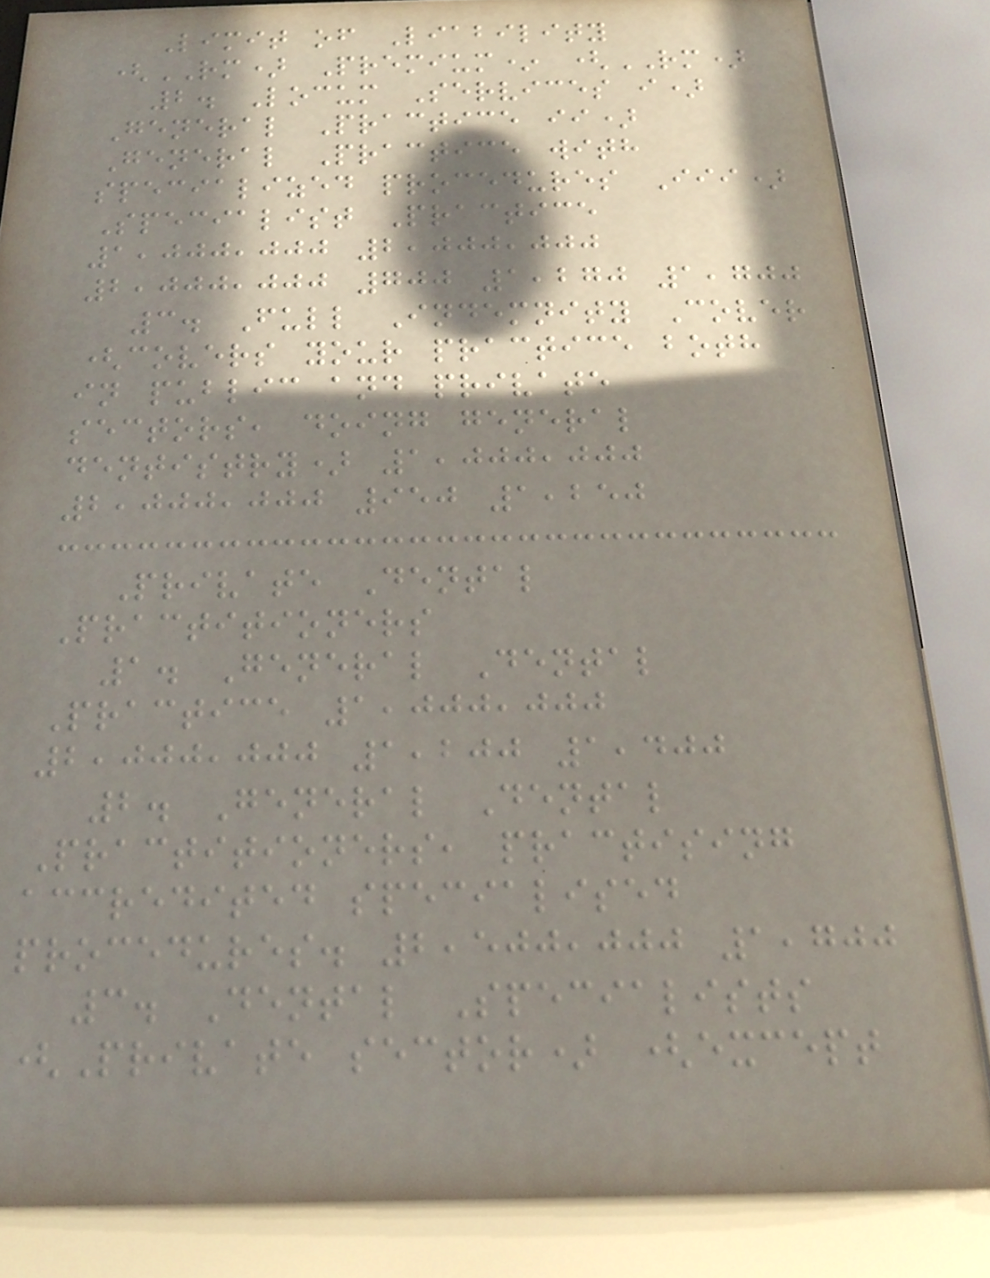Limit of Liability
(RM) Premium* (RM)
2. Locum Services i)
General Practice ii)
General Practice with
specialized procedures Iii)
Specialist Practice
1,000,000 2,000,000
2,000,000 700 1,270 1,700
3. Full Indemnity Cover
(covers your practice both
in public and private
sectors, doing general
dentistry) 1,000,000
2,000,000 950 1,250
Private Dental
Practitioners
1. General Dental
Practice 1,000,000
2,000,000 1,200 1,400
2. General Dental
Practitioners, practising
accredited specialised
procedures. 2,500,000 1,700
3. Dental Specialists
(Private sector) (except
